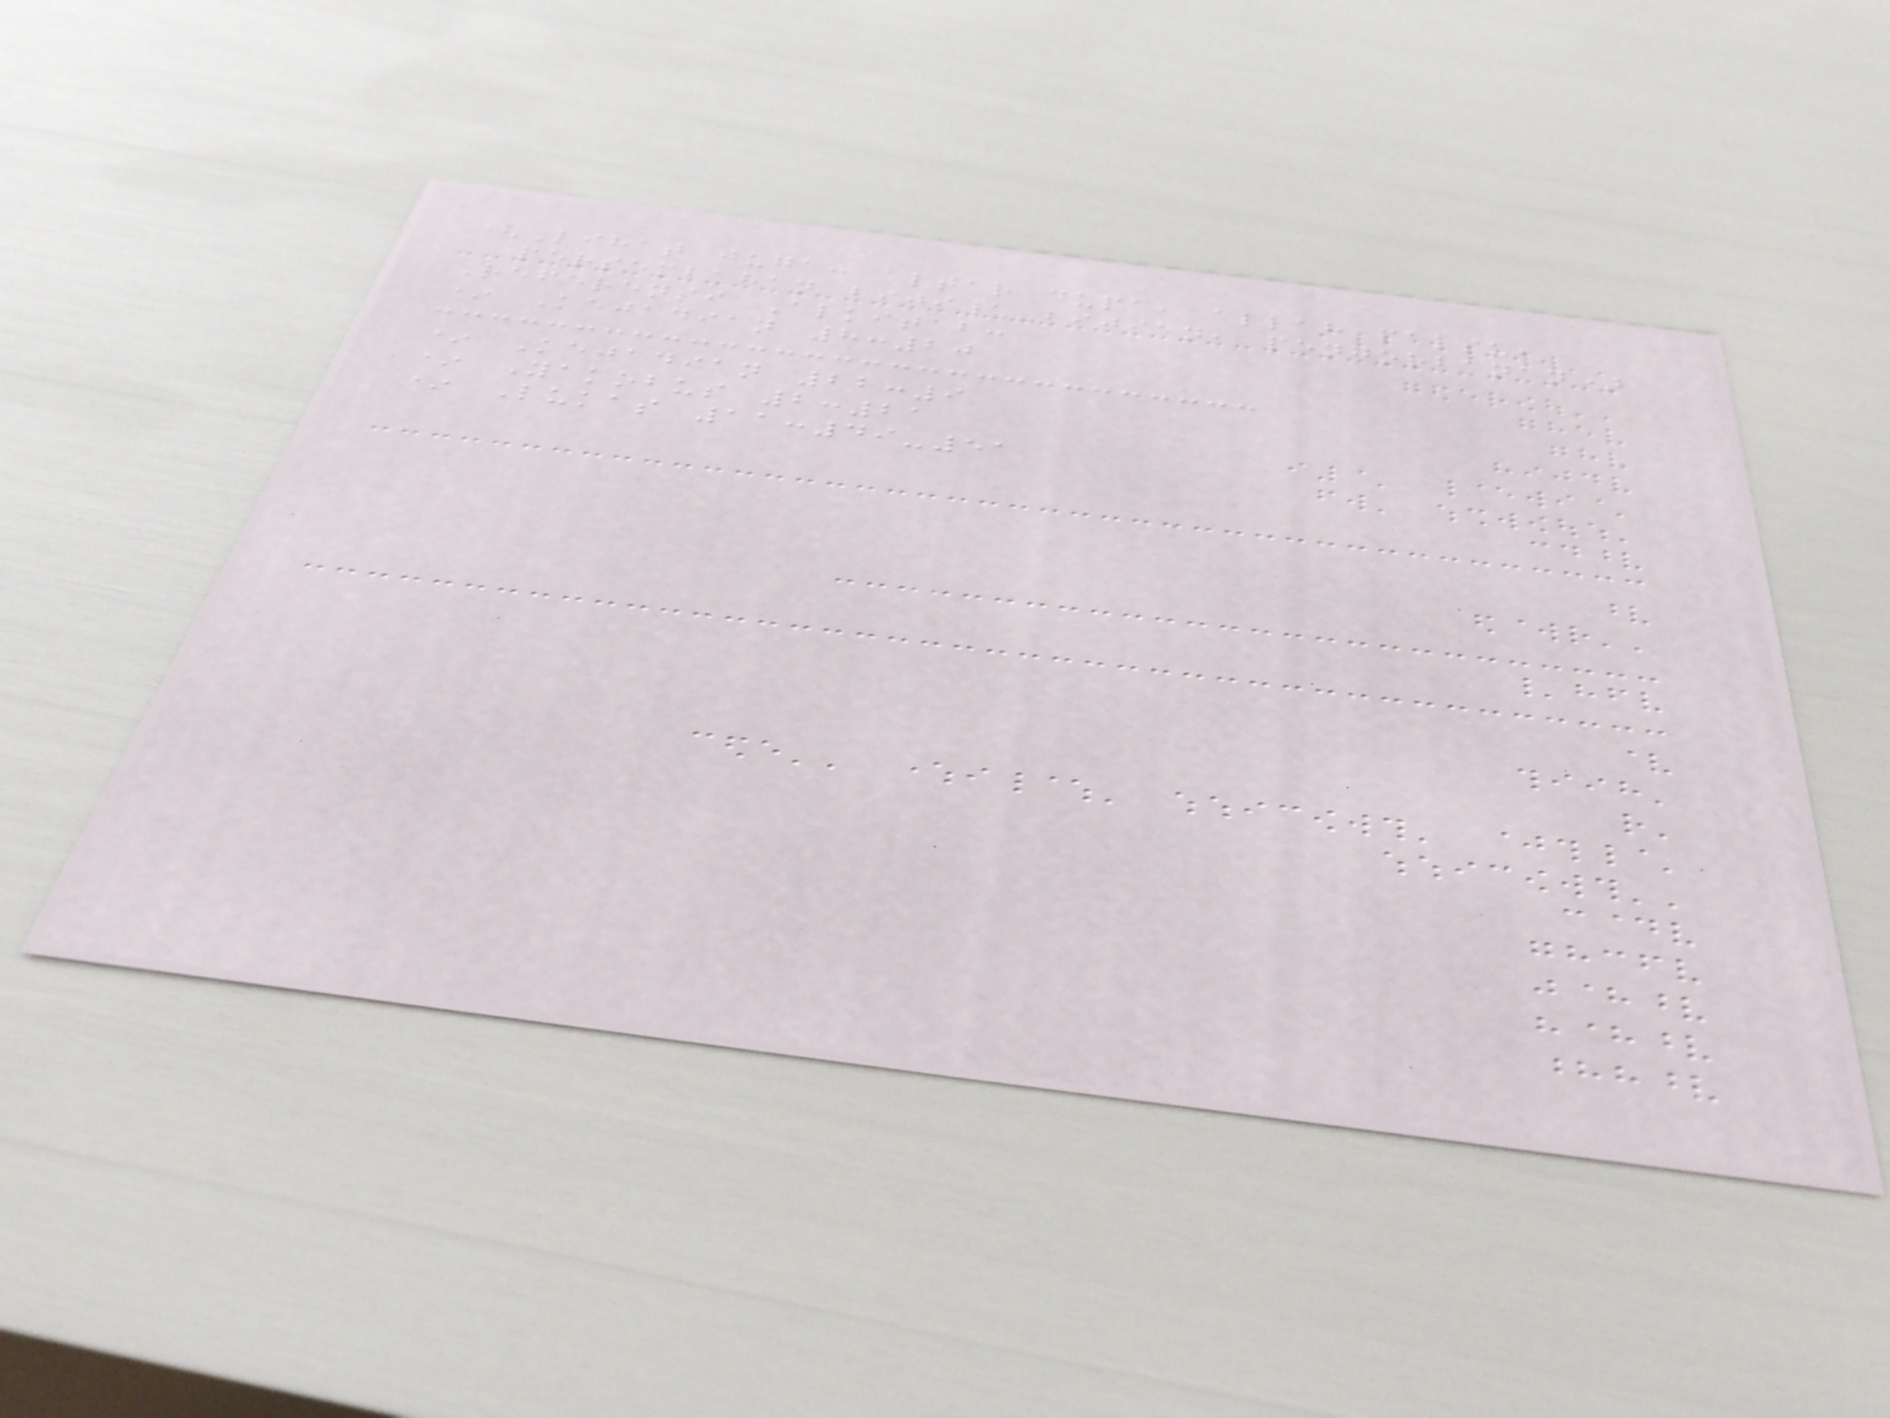(Lihat juga: altar dupa, allah palsu,
persembahan biji\-bijian, pengorbanan)
Referensi Alkitab:
* Kejadian 8:20
* Kejadian 22:9
* Yakobus 2:21
* Lukas 11:49-51
